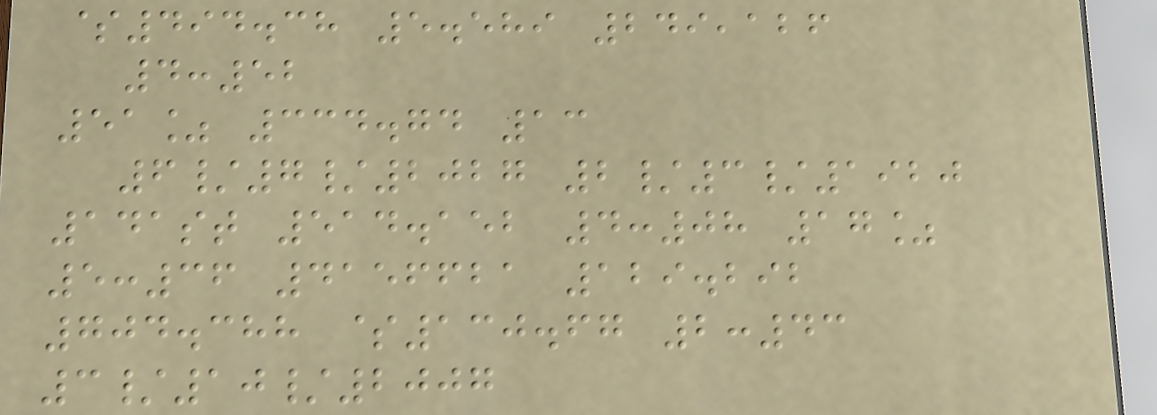$494.38 5.589 249,126
4:52
51% 334.74 13
6/7/2027 2/3/1920
141st 514.152 4:08 17%
5:36 4156621 129.292
704.388 $130.67 2:43
3/10/2007
